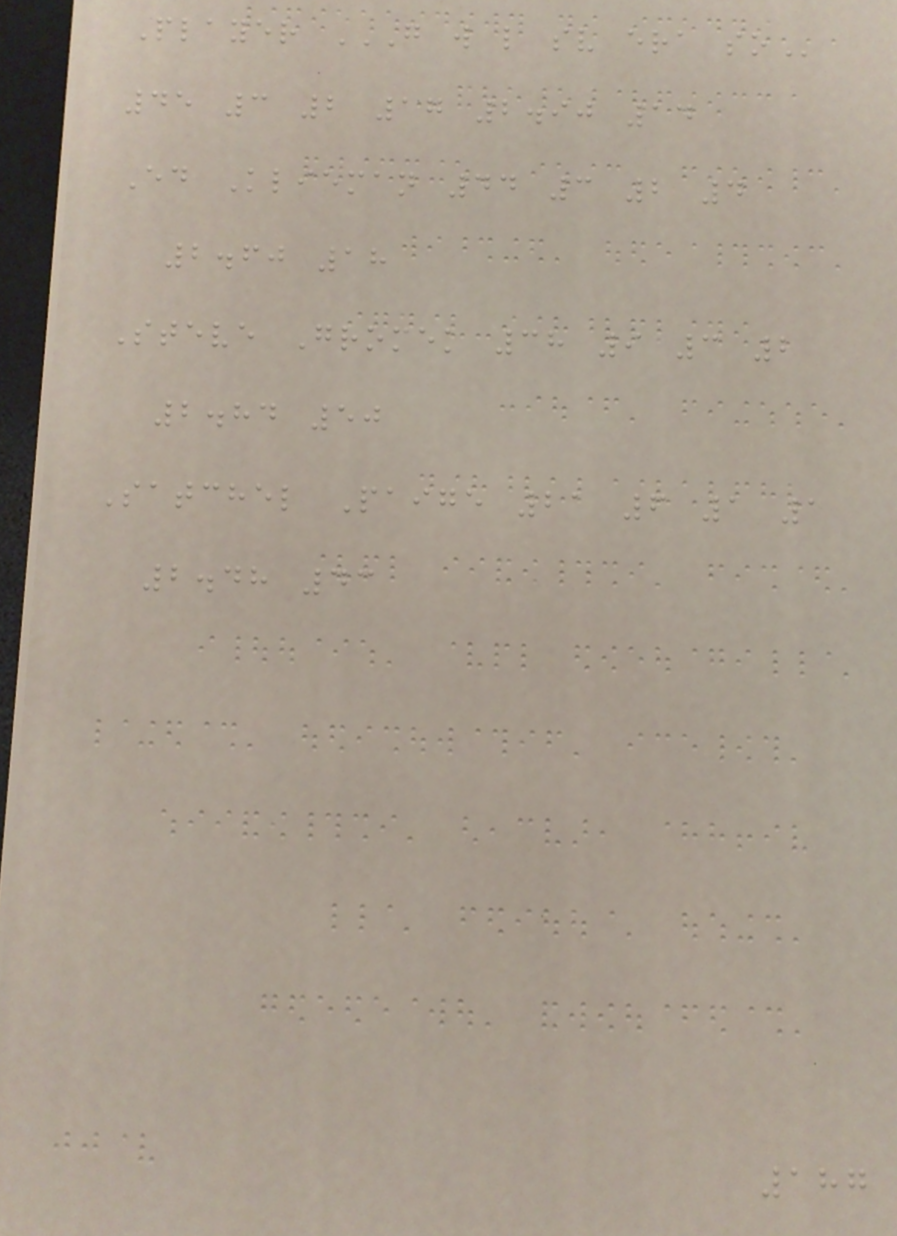Player G W L SV ERA SO
45 3 2 17 2.90 14
Ed Klieman 44 3 2 4
2.60 18
Steve Gromek 38 9 3 2
2.84 50
Satchel Paige 21 6 1 1
2.48 43
187
